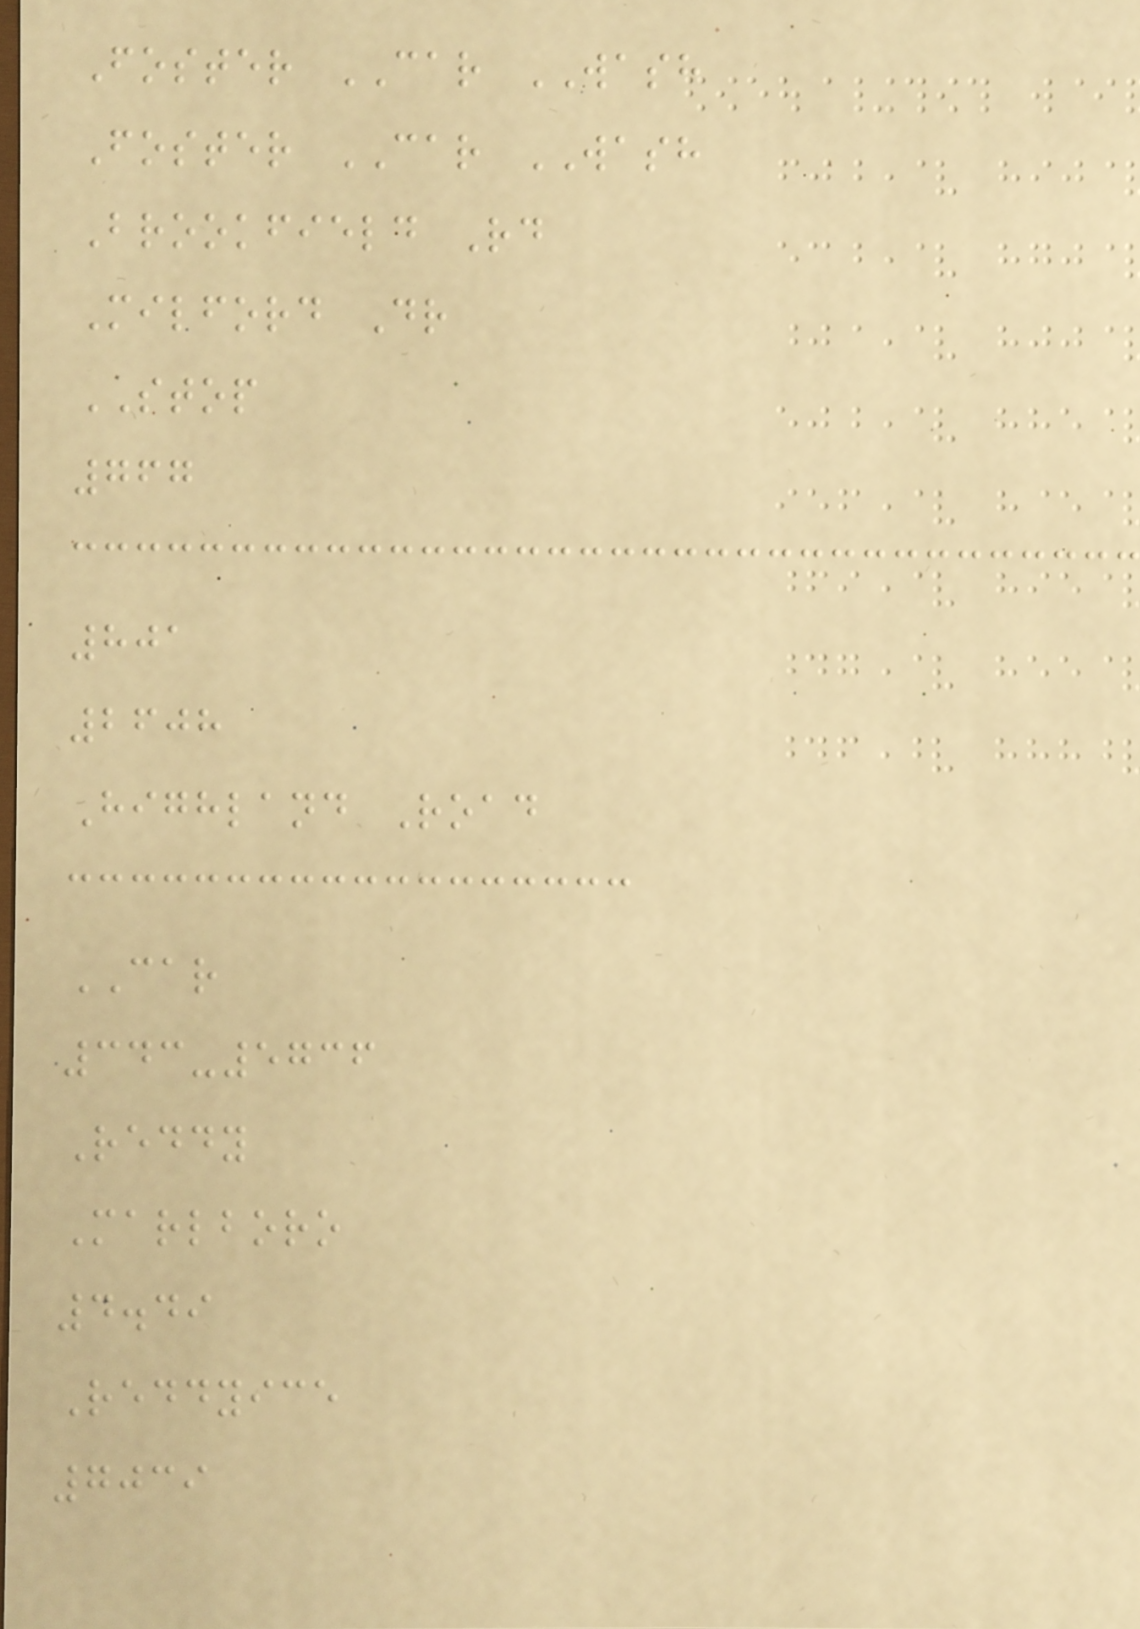Foster CAR WASH
Foster CAR WASH
Brookfield Rd
Milford Dr
STOP
767
801
2608
Highland Road
CAR
343-5736
Reddy
Marlboro
4.49
Reddyice
7039
